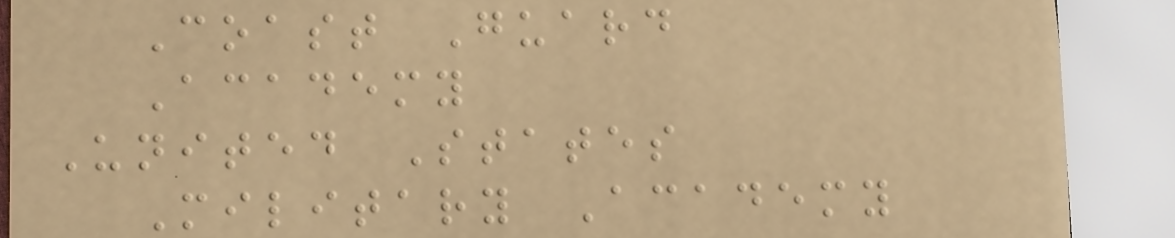Coast Guard
Academy
United States
Military Academy
